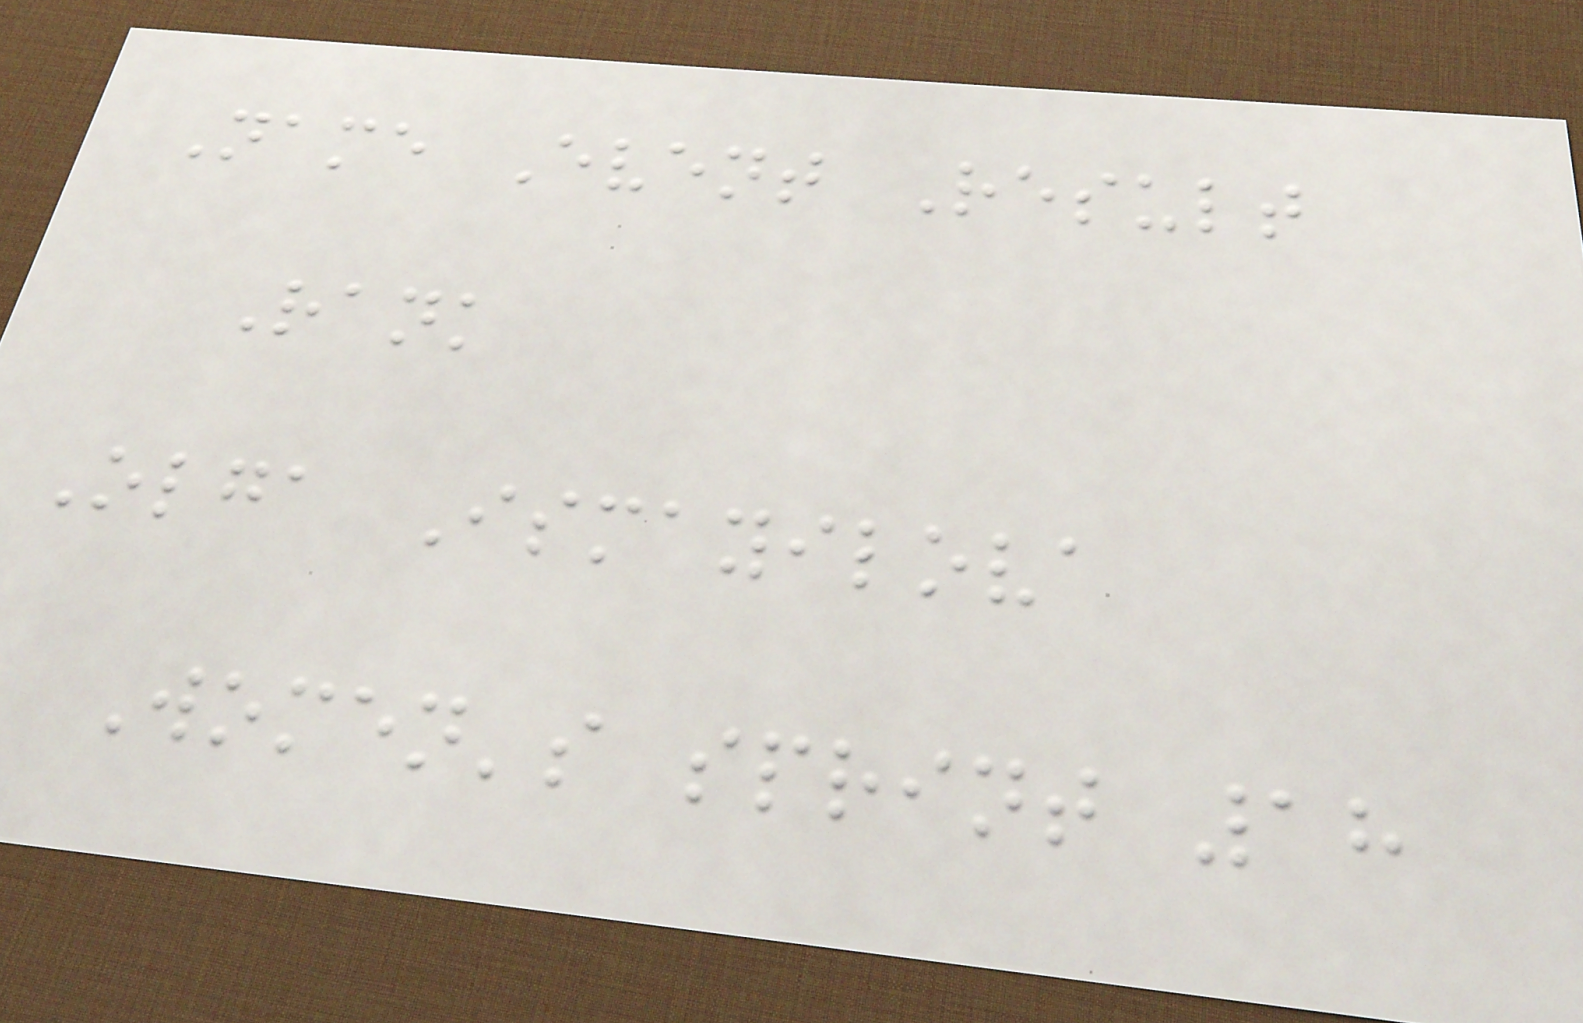Name Event Result
Rank
Olga Ismayilova
Women's sprint 18
